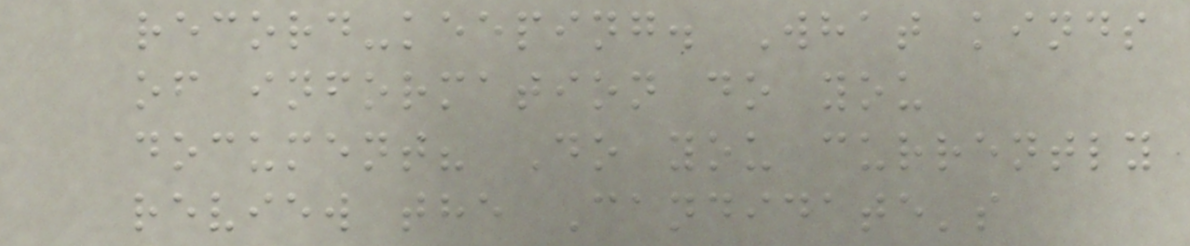record-keeping. What kinds
of information do you
document? Do you currently
review the Candidate's
